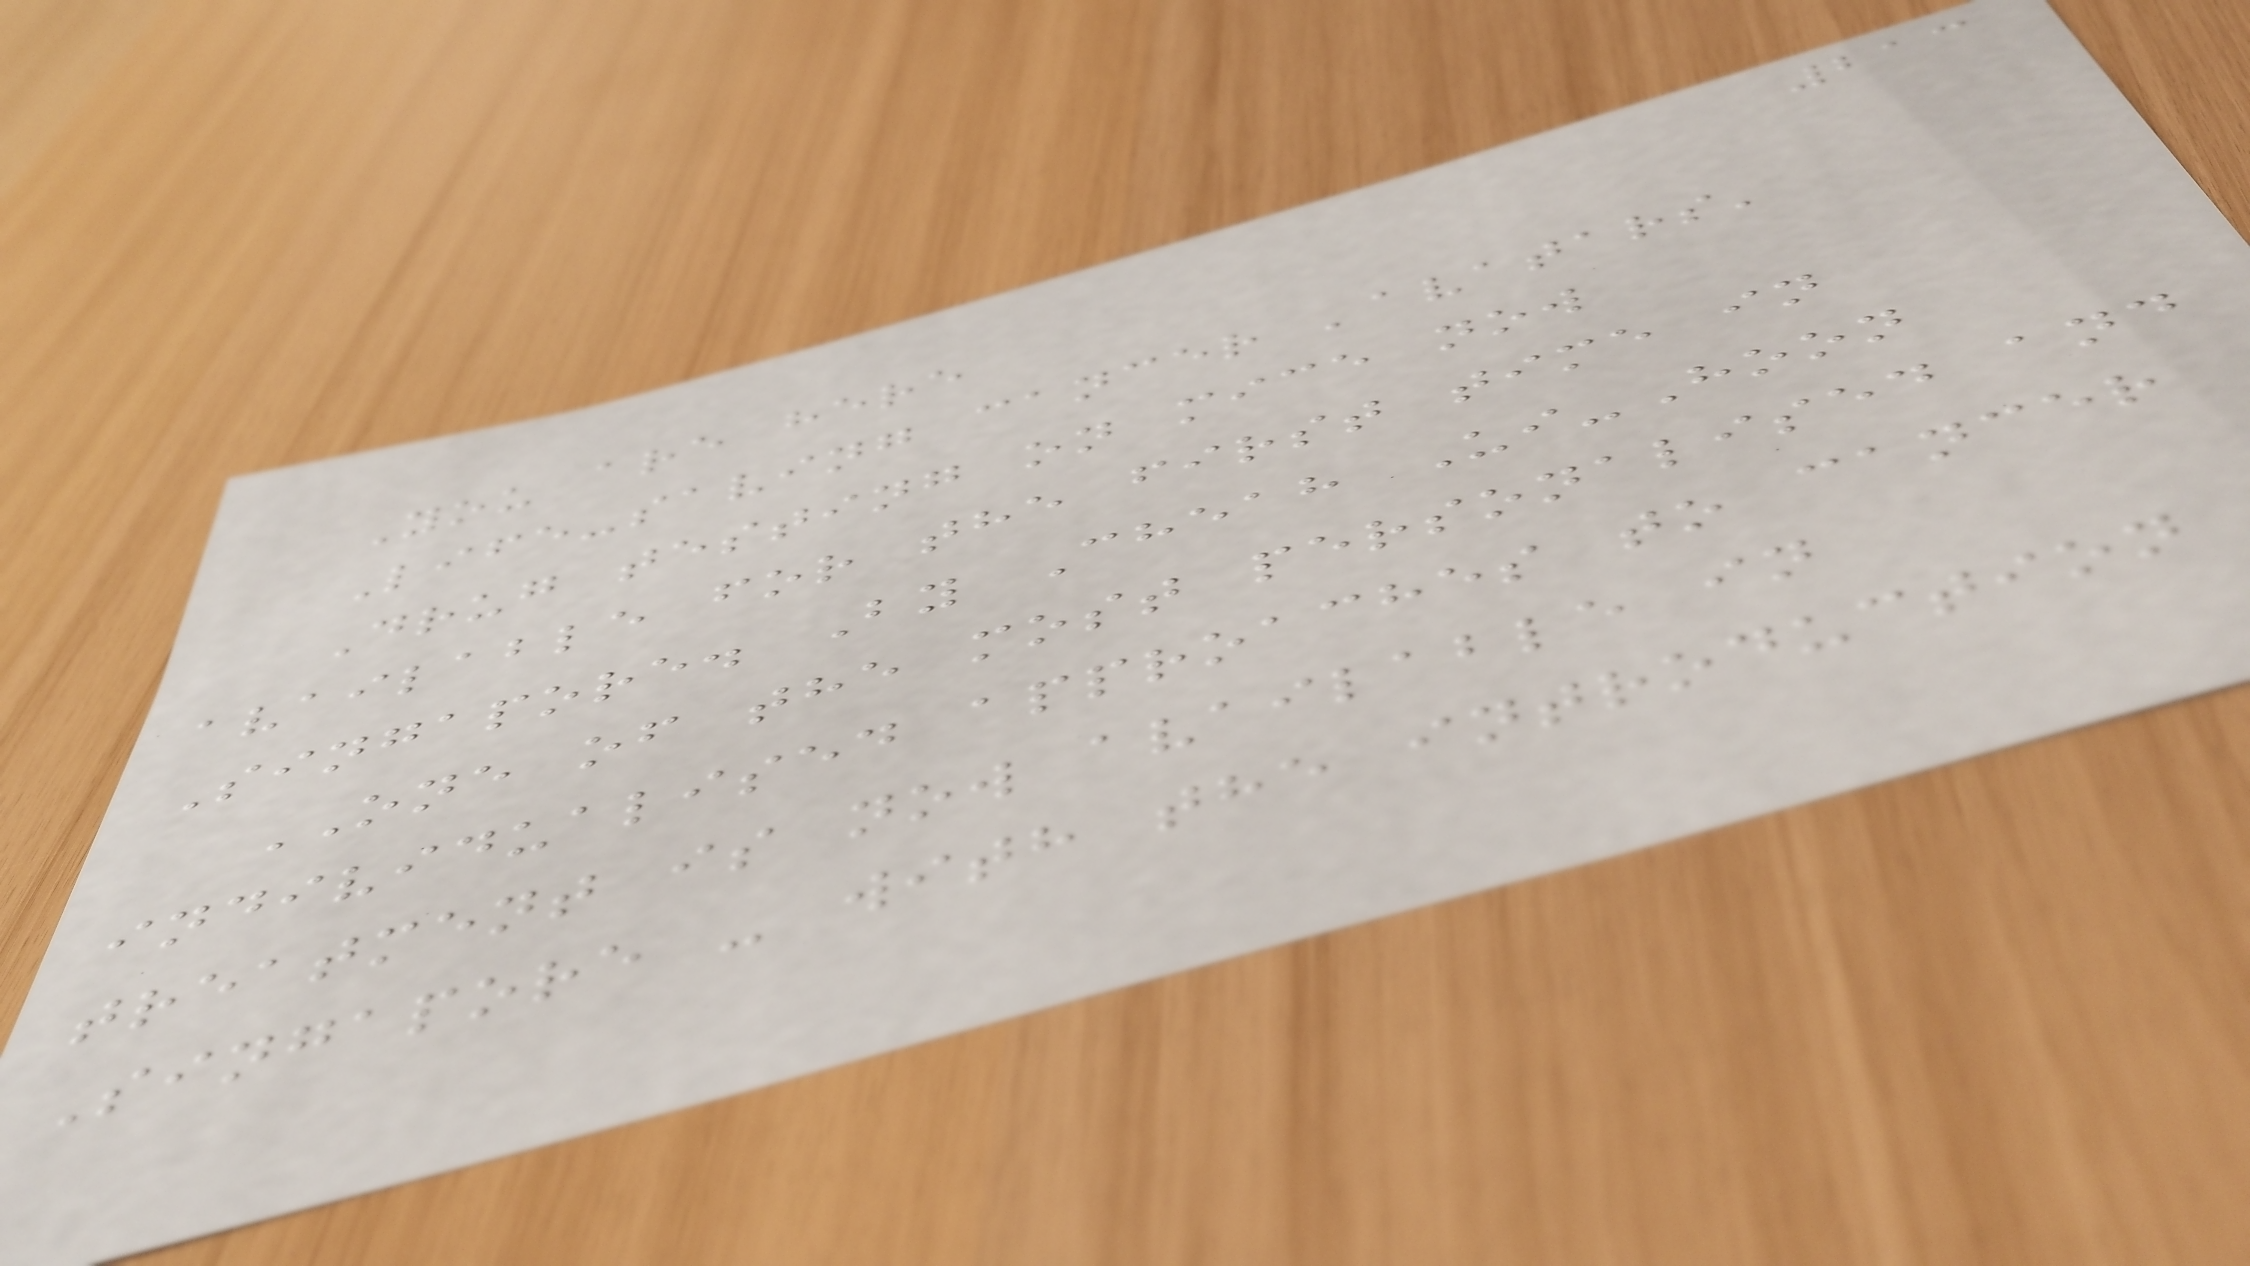213
You are here
Life-saving cancer 'avatars'
Drug testing on mice now
available for the first time in
Singapore. By Cheah Ui-Hoon
ONE of the most personalised and
individualised approaches to cancer
treatment is now available in
Singapore - with the introduction
